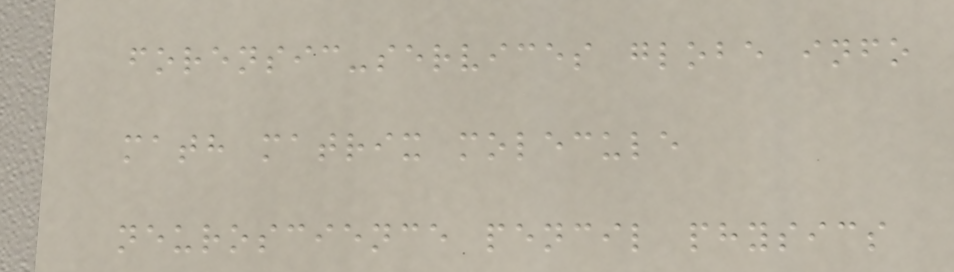forensic-services globe info
math matrix molecule
neuroscience pencil physics
